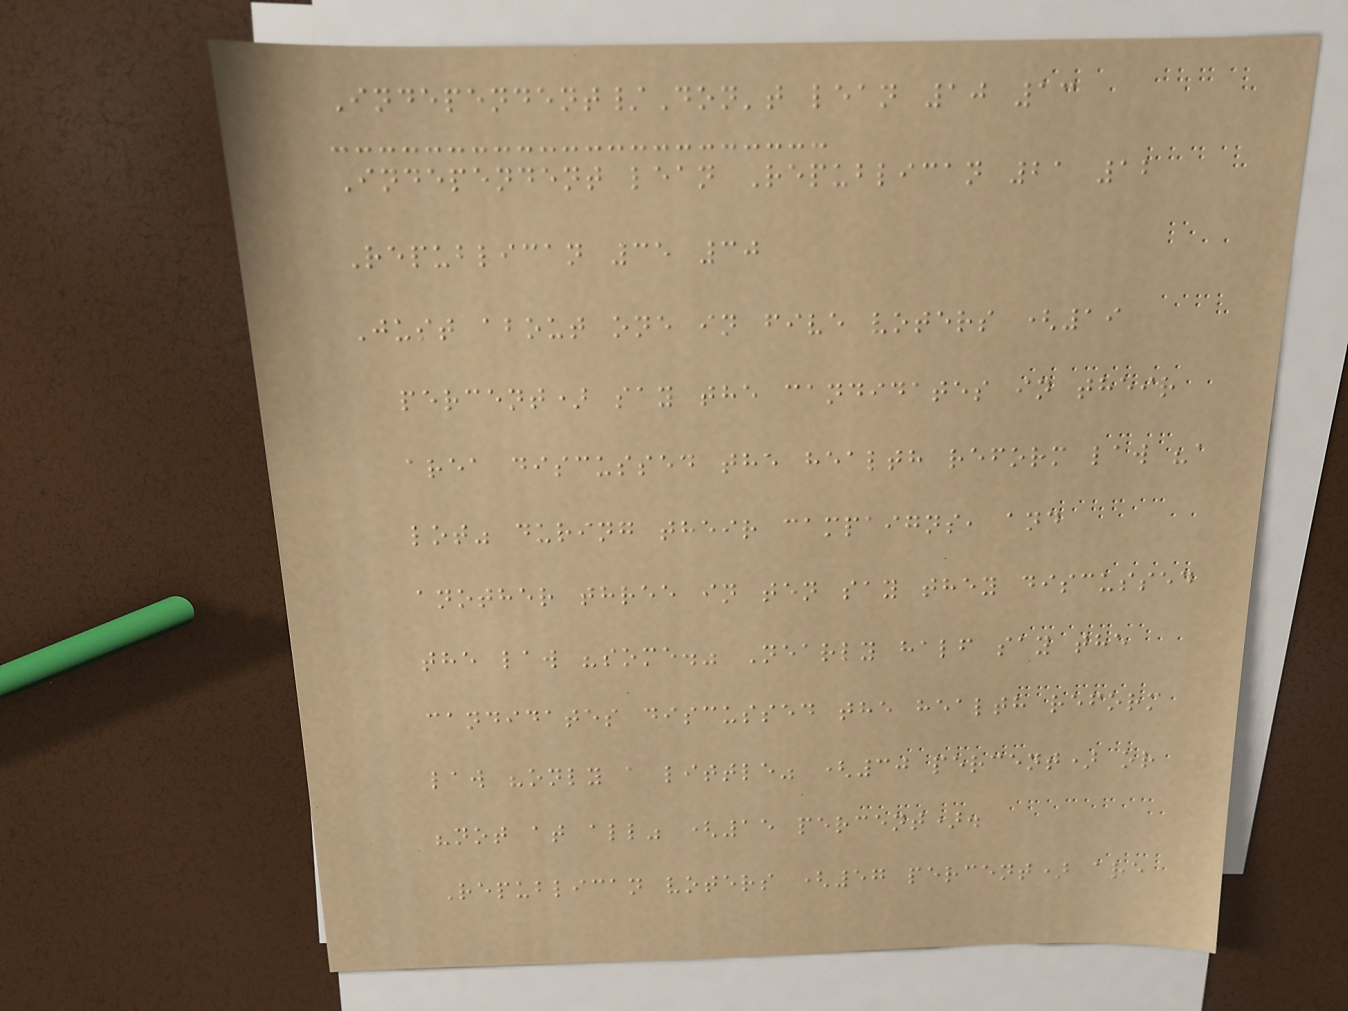Independent/Don't lean 10 13
Independent lean Republican 21 12
Republican 35 30
Just about one in five voters (19
percent) say the candidates in their
area discussed the health reform law "a
lot" during their campaigns, and
another three in ten say they discussed
the law "some." Nearly half say the
candidates discussed the health reform
law "only a little" (30 percent) or
"not at all" (15 percent).
Republican voters (57 percent) are
